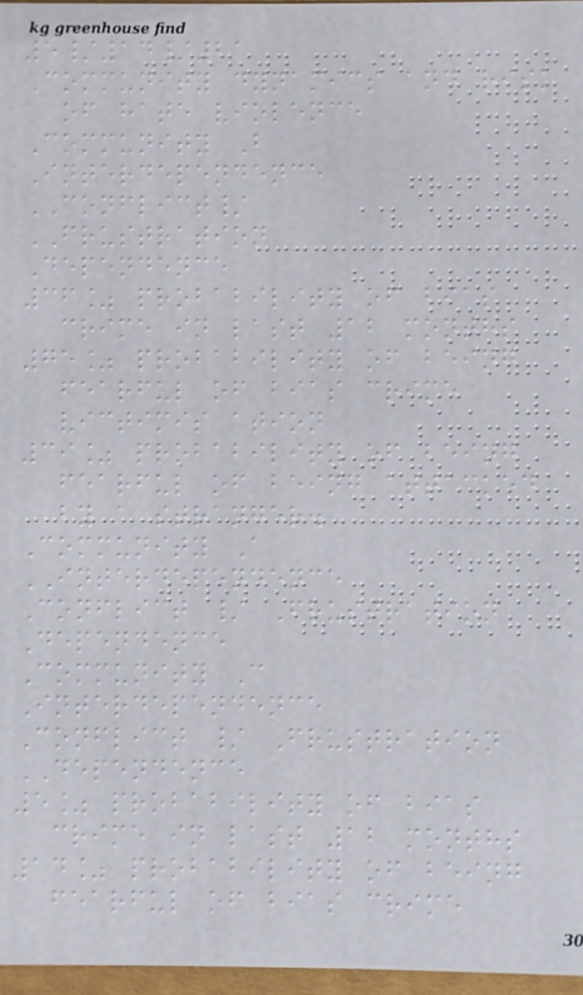5/14/21
Community dynamics and risk
of hate violence
Community B
Interdependence
CONFLICT/
FRUSTRATION
Dependence
36% probability of bias
crime in last 12 months
75% probability of being
fearful of bias crime
victimis ation
39% probability of being
fearful of being attacked
by a stranger.
Community A
INTERDEPENDENCE
Conflict / Frustration
Dependence
Community C
Interdependence
Conflict / Frustration
DEPENDENCE
5% probability of bias
crime in last 12 months
14% probability of being
fearful of bias crime
